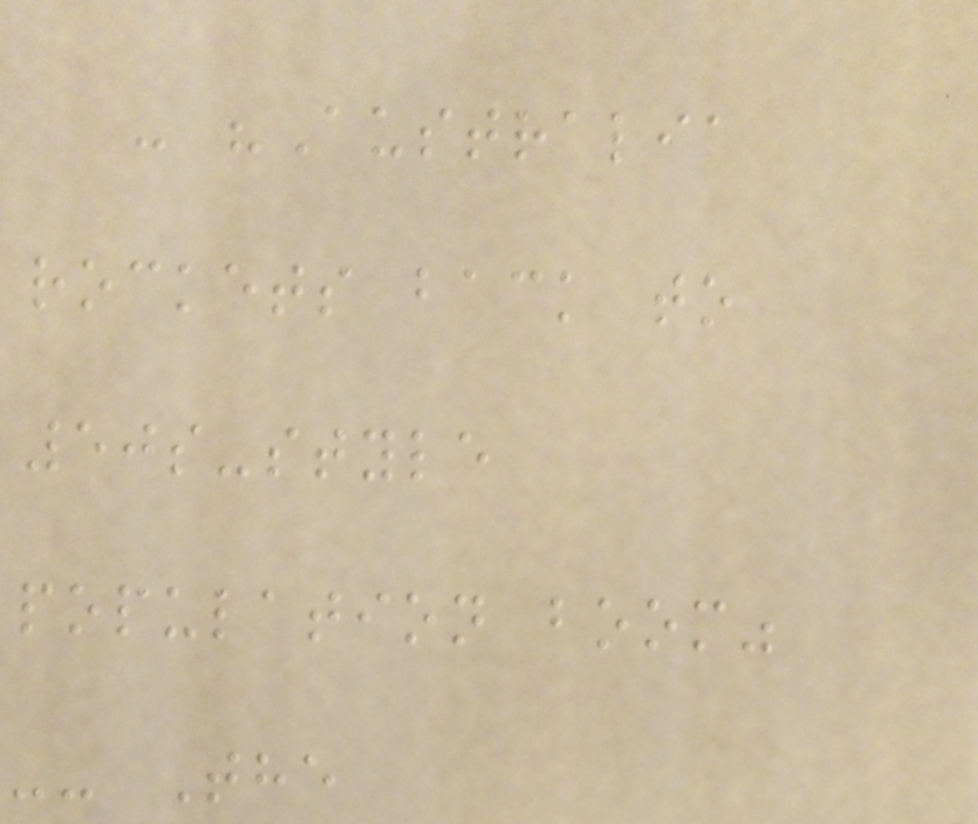- "Australia
rockets back to
50s-style
population boom"
-- The
